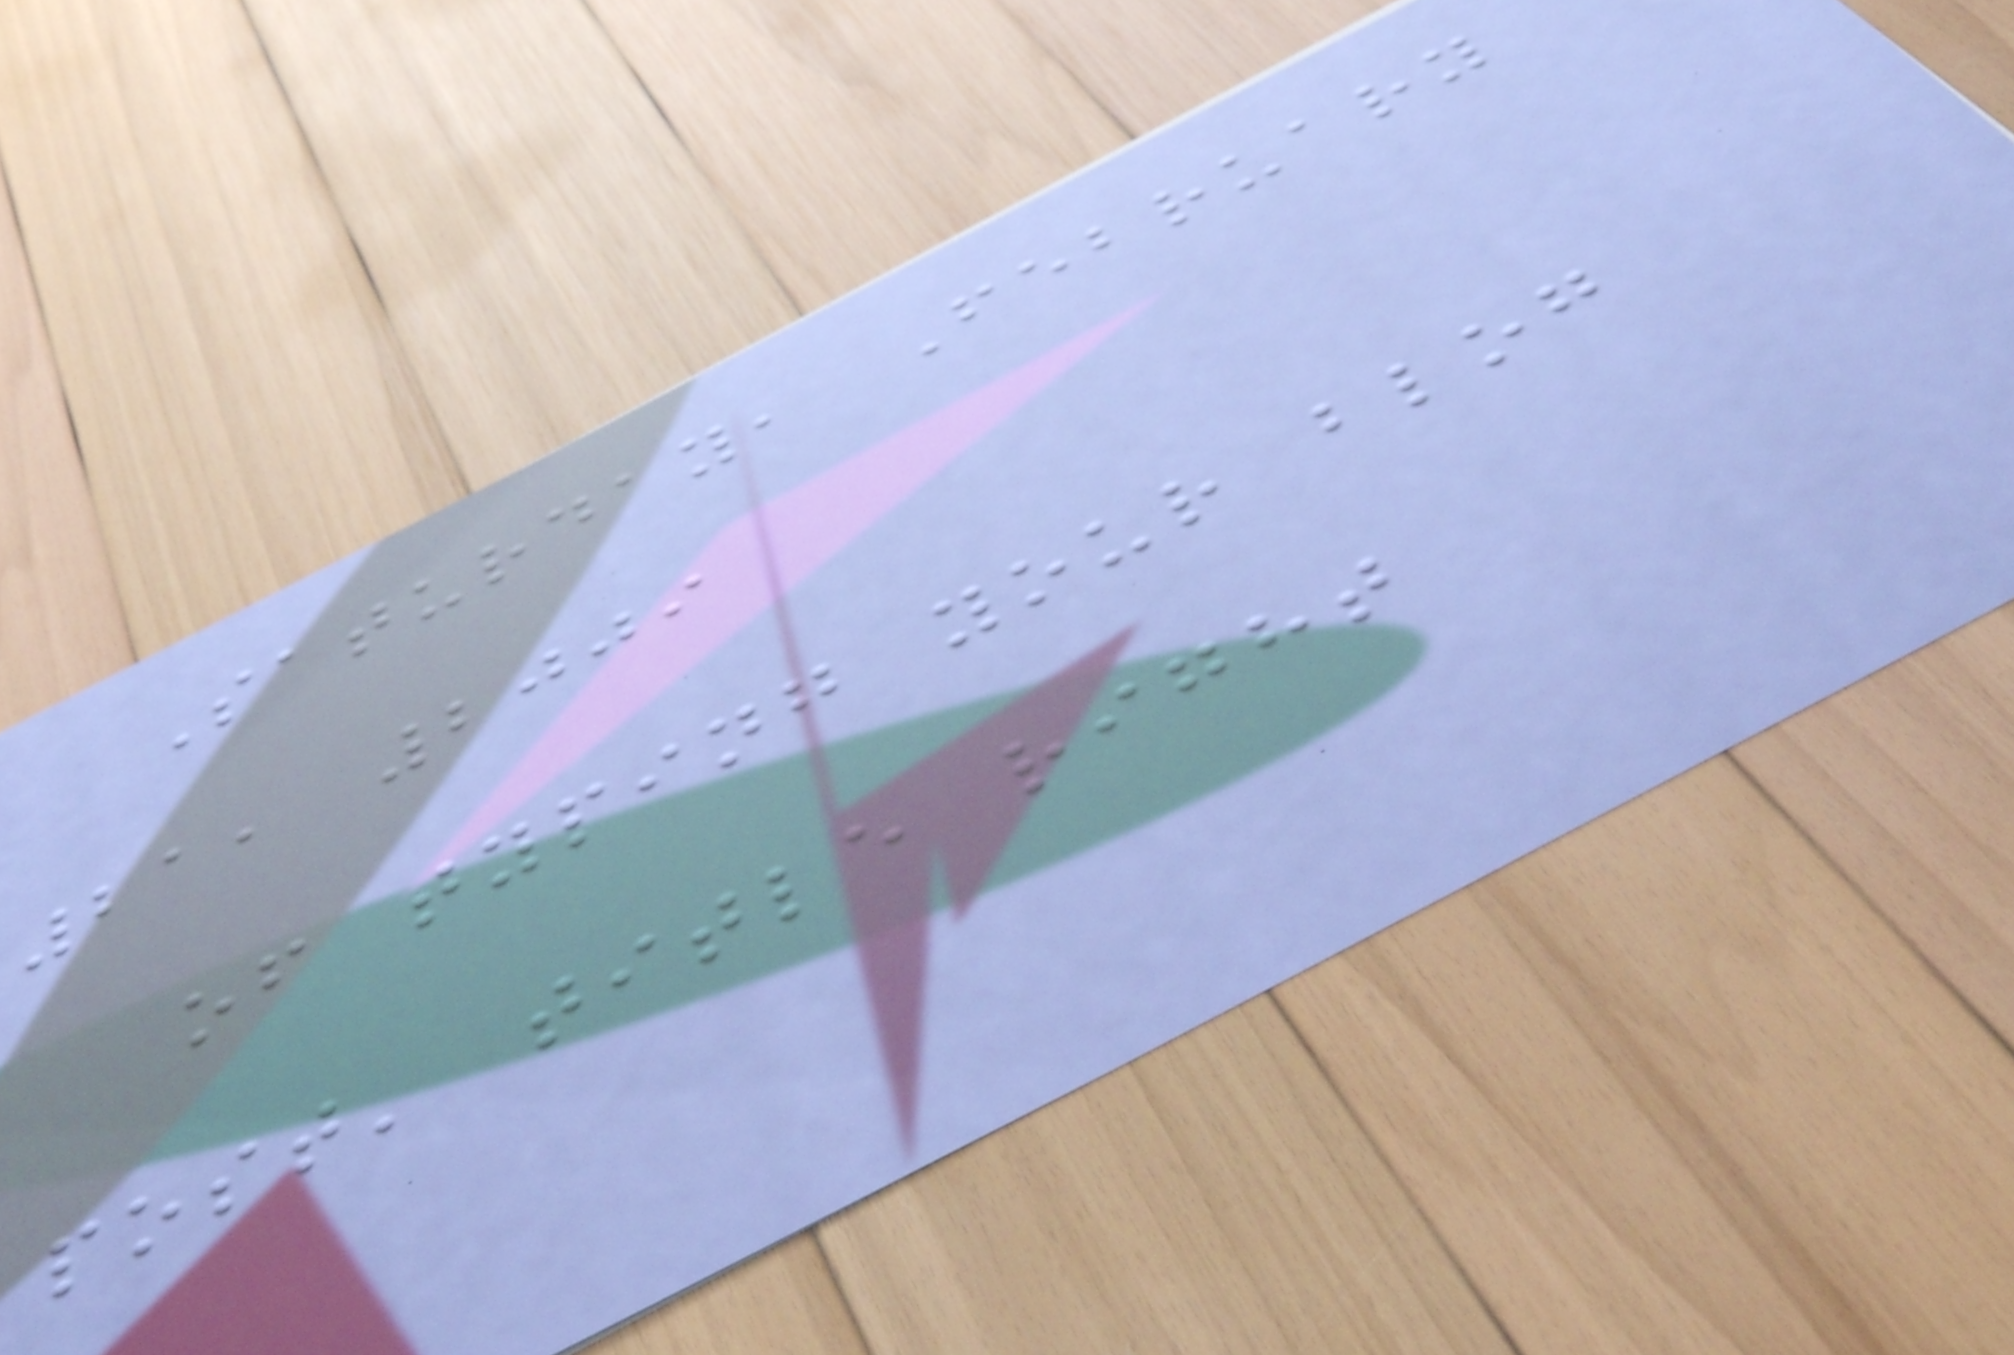Saturday, February
21, 2009
of typing your blog
post' title right
